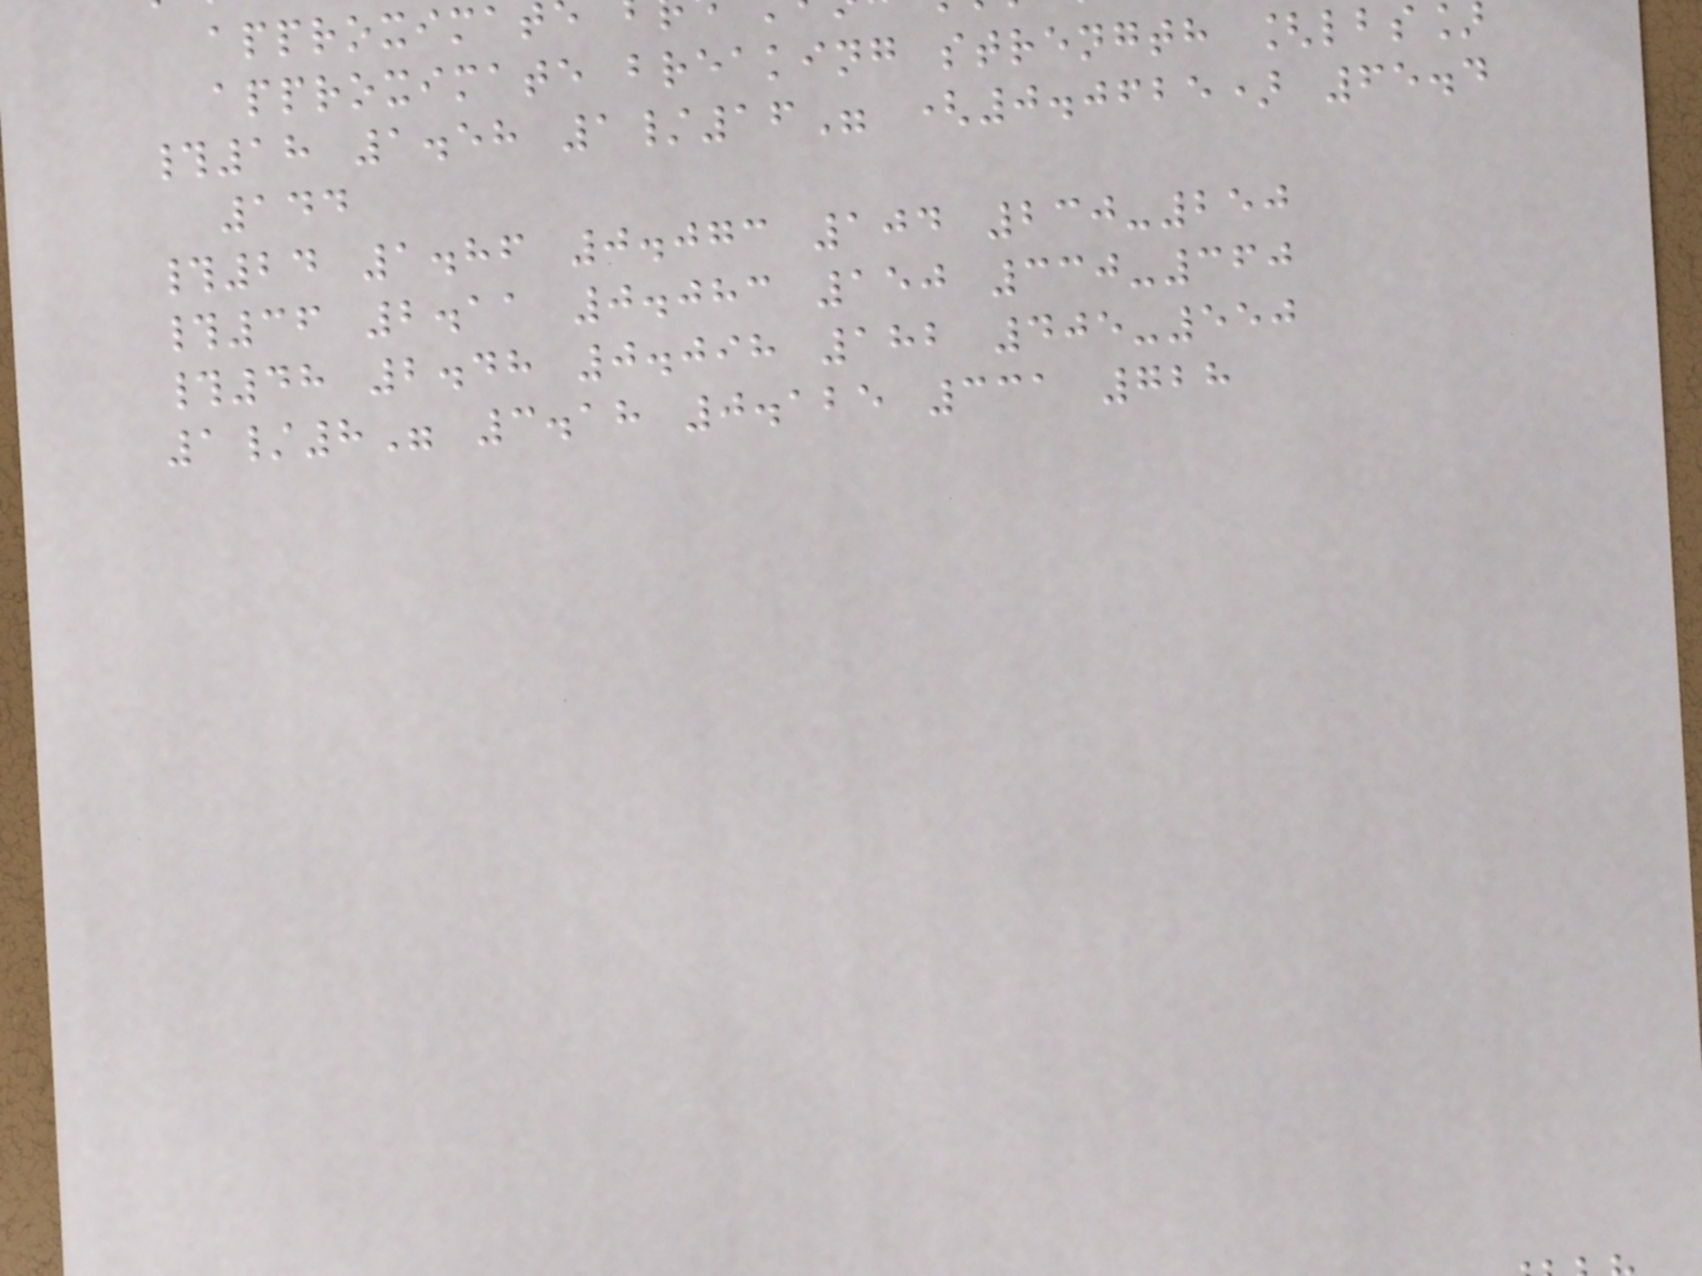approximat
approximate breaking strength [lbs
#18 1.58 1/16" (0.0625) 65.4
144
#24 1.86 0.073 104 230-250
#36 2.11 0.083 150 330-360
#48 2.48 0.098 182 405-550
1/8" 3.18 0.125 331 728
